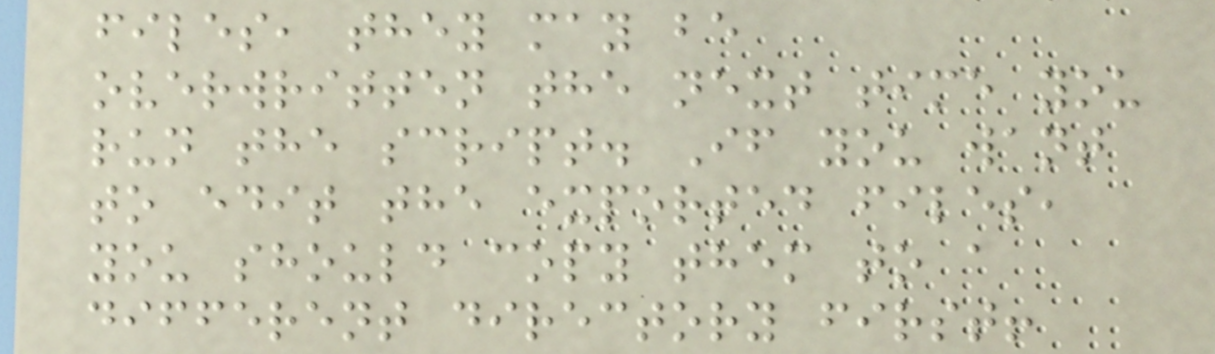files, they may be
overwritten the next time you
run the script. If you want
to edit the exported files,
you should copy them to a
different directory first!
